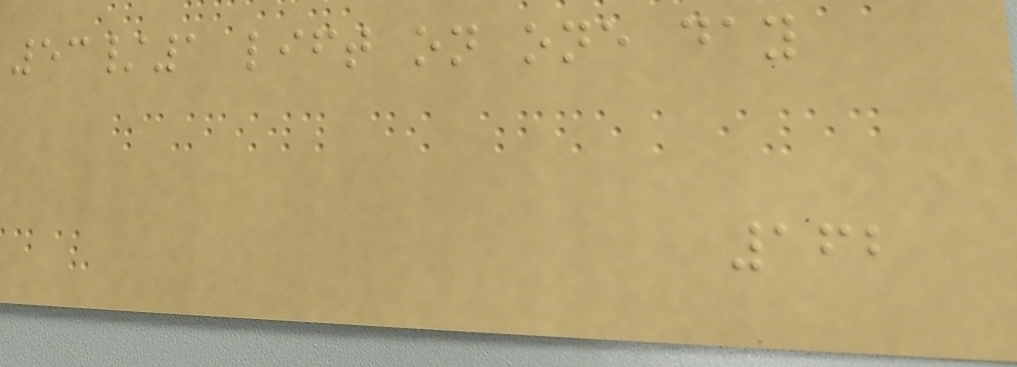53/1 lift on one day
162
